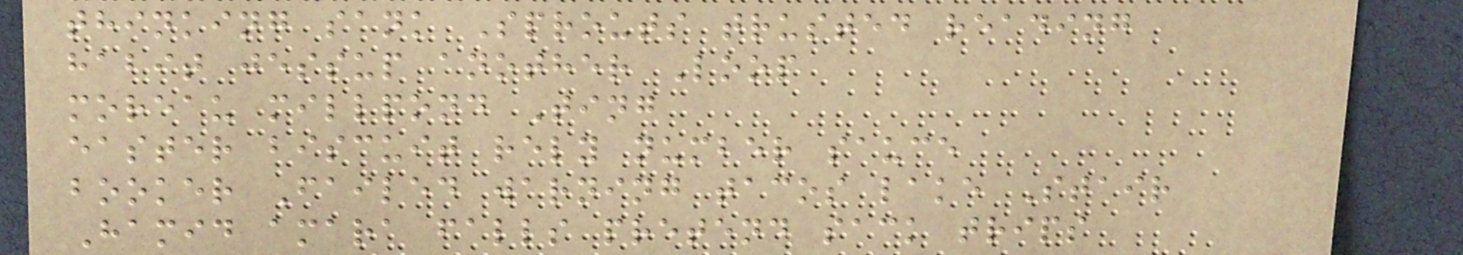thinking sank Sprouts trusted reading
habit jessup another Loop
moreau millpond Ting
easter biscuit rely number sauce
booker Failed warning tacos lake Stair
Hamid amara falls pretend sack trips
